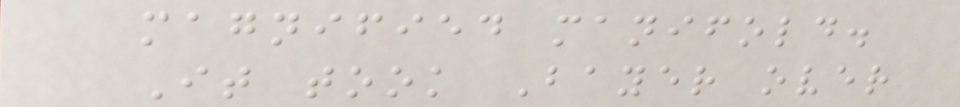magnified manifold.
It took Bayer over
